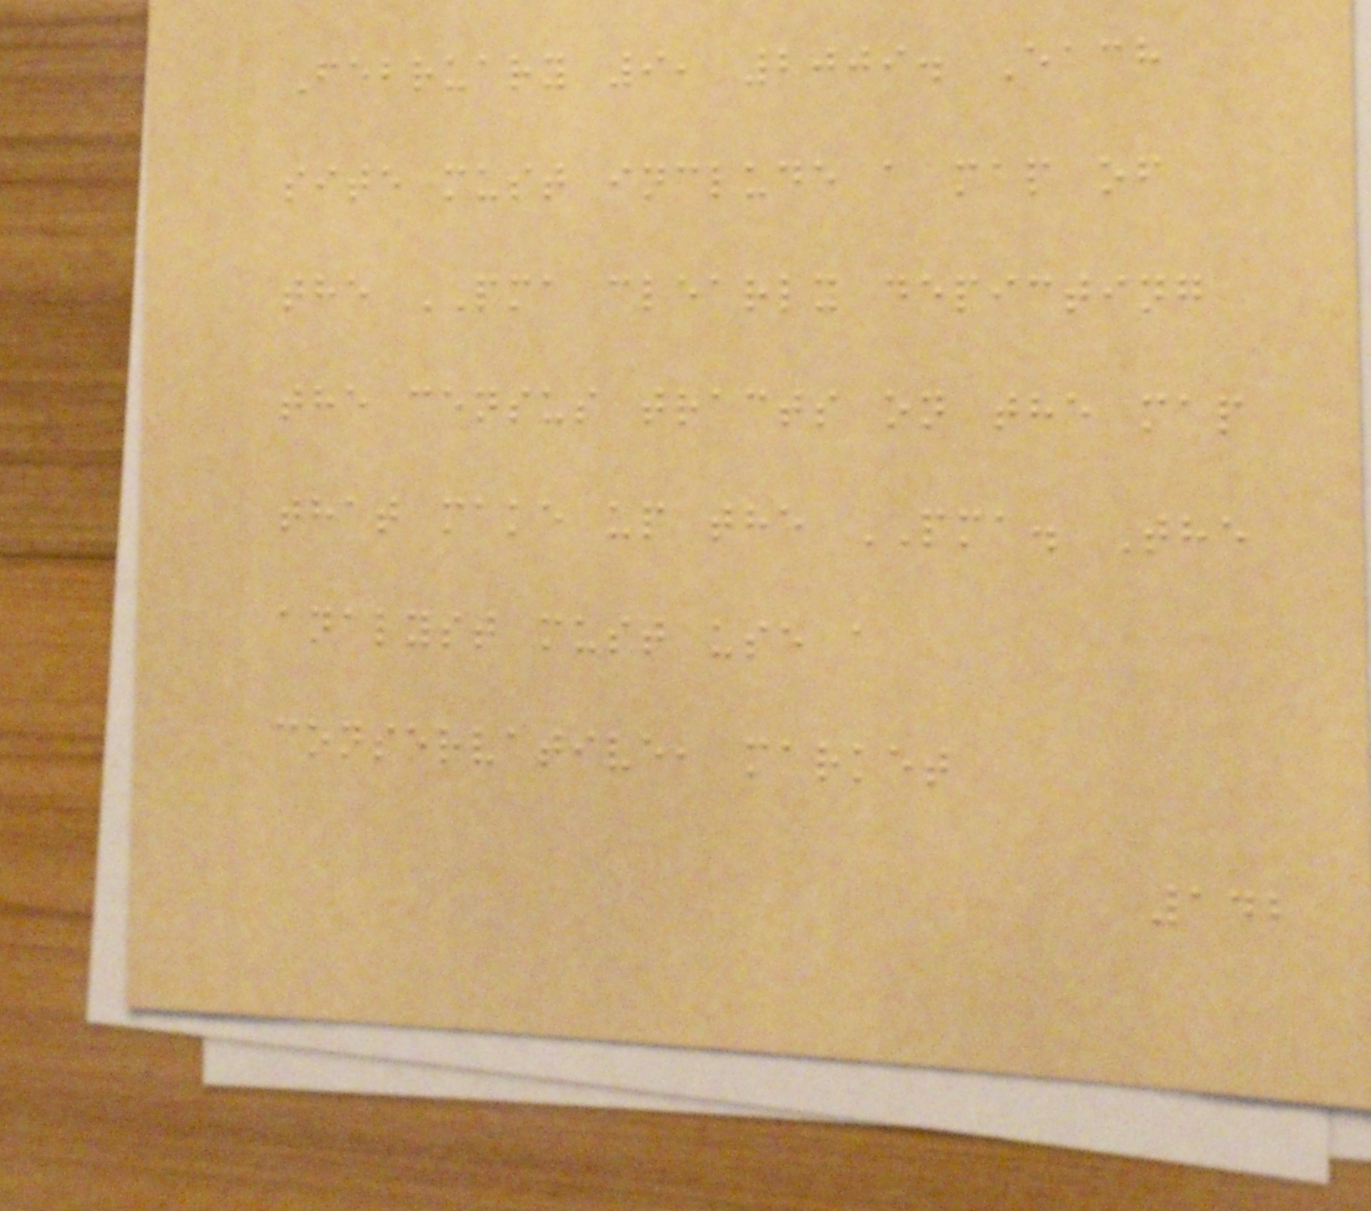February 9, 2009. Each
site must include a map of
the PMA clearly depicting
the census tracts on the map
that make up the PMA. The
analyst must use a
conservative, market
142
